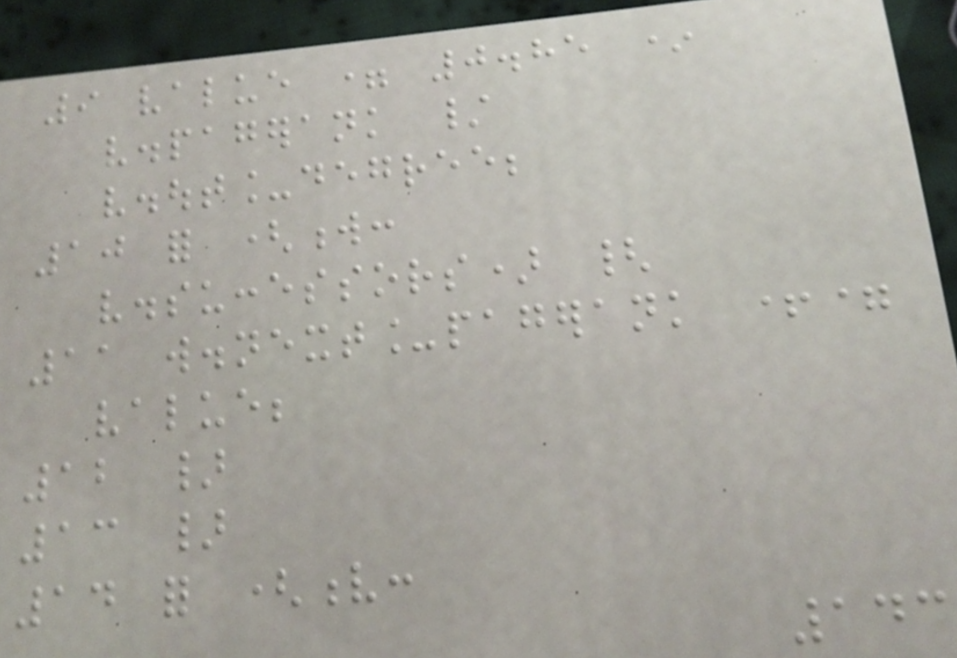9 value = 0.85 *
v.pagerank /
v.out_degree;
10 for (w:
v.successors) {
11 w.next_pagerank +=
value;
12 }
13 }
14 for (v:
143
